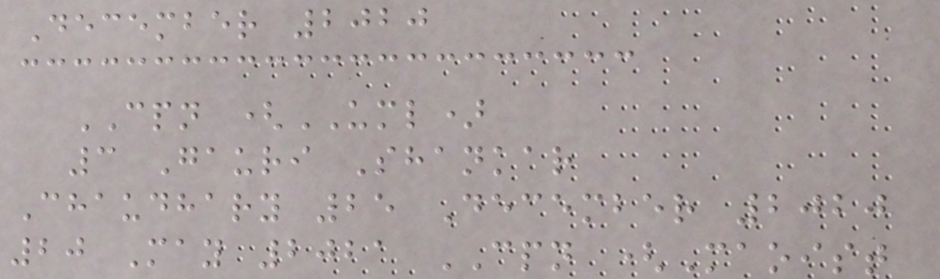December 2020
CPN (UML)
3 Gauri Shankar
Chaudhary 25 December 2020
20 May 2021 CPN (Maoist
